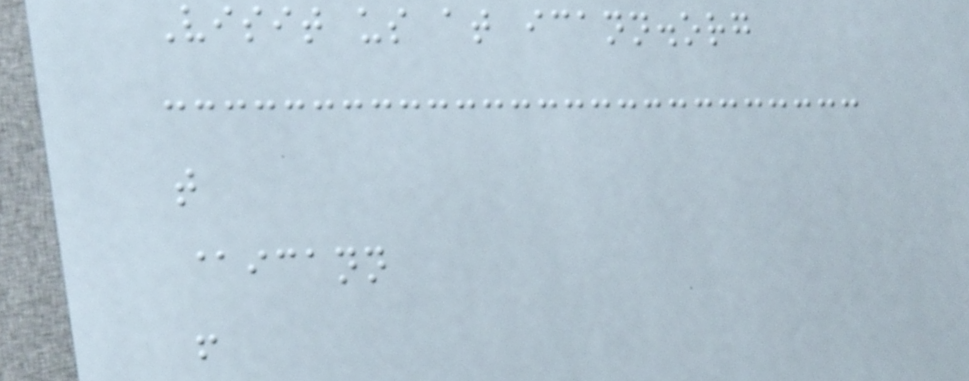Visit us at icann.org
t
@icann
f
